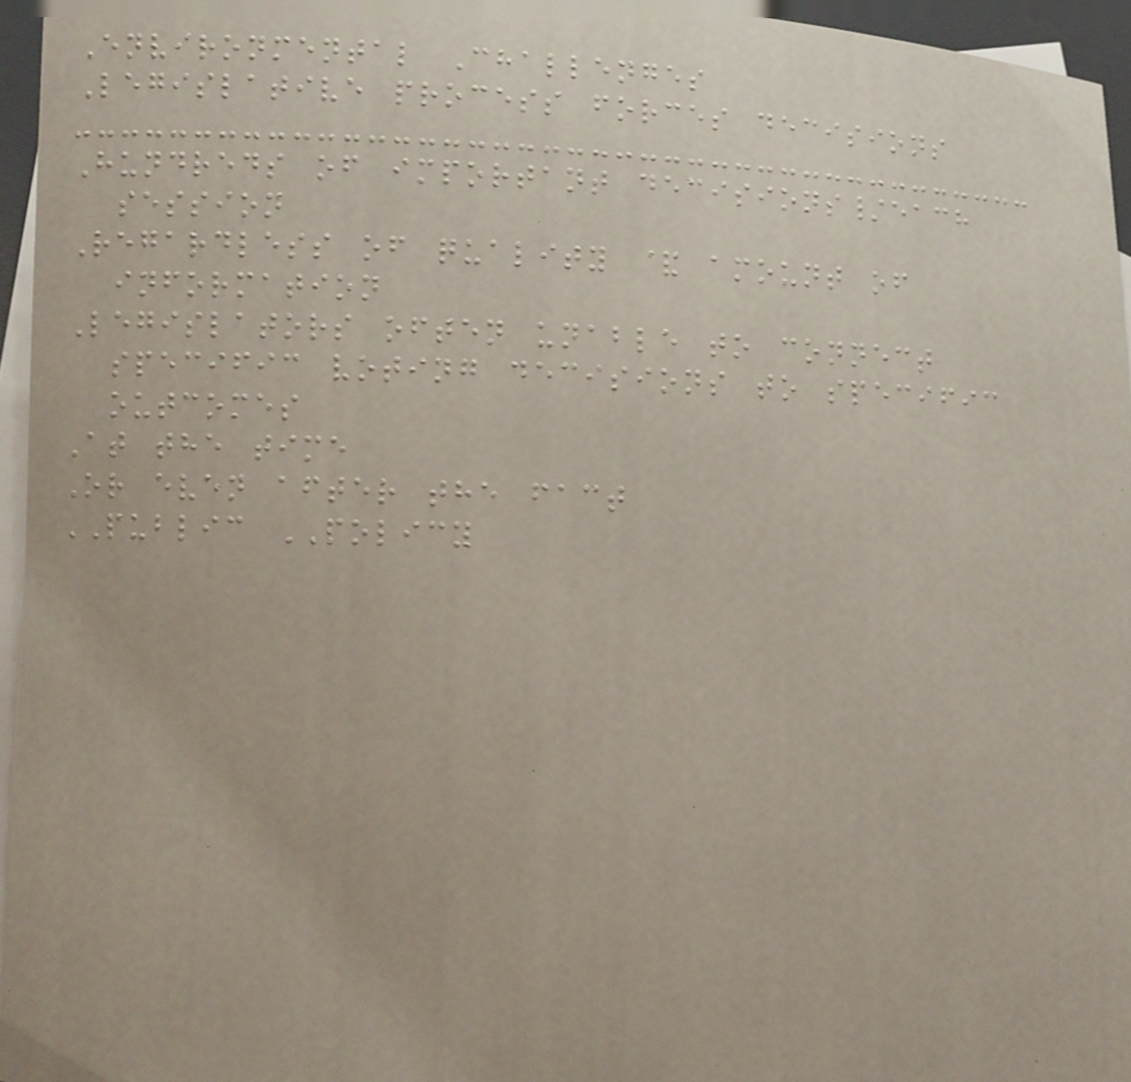Environmental Challenges
Legislative process forces decisions
Hundreds of important decisions/each
session
Regardless of quality & amount of
information
Legislators often unable to connect
specific voting decisions to specific
outcomes
At the time
Or even after the fact
PUBLIC POLICY
